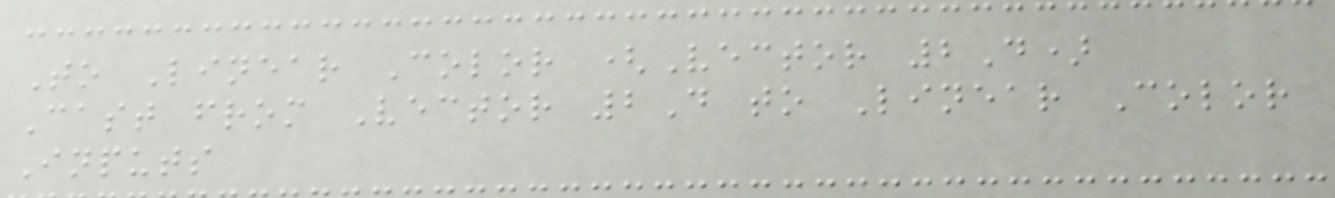To Linear Color (Vector 2D)
Cast from Vector 2D to Linear Color
Inputs
